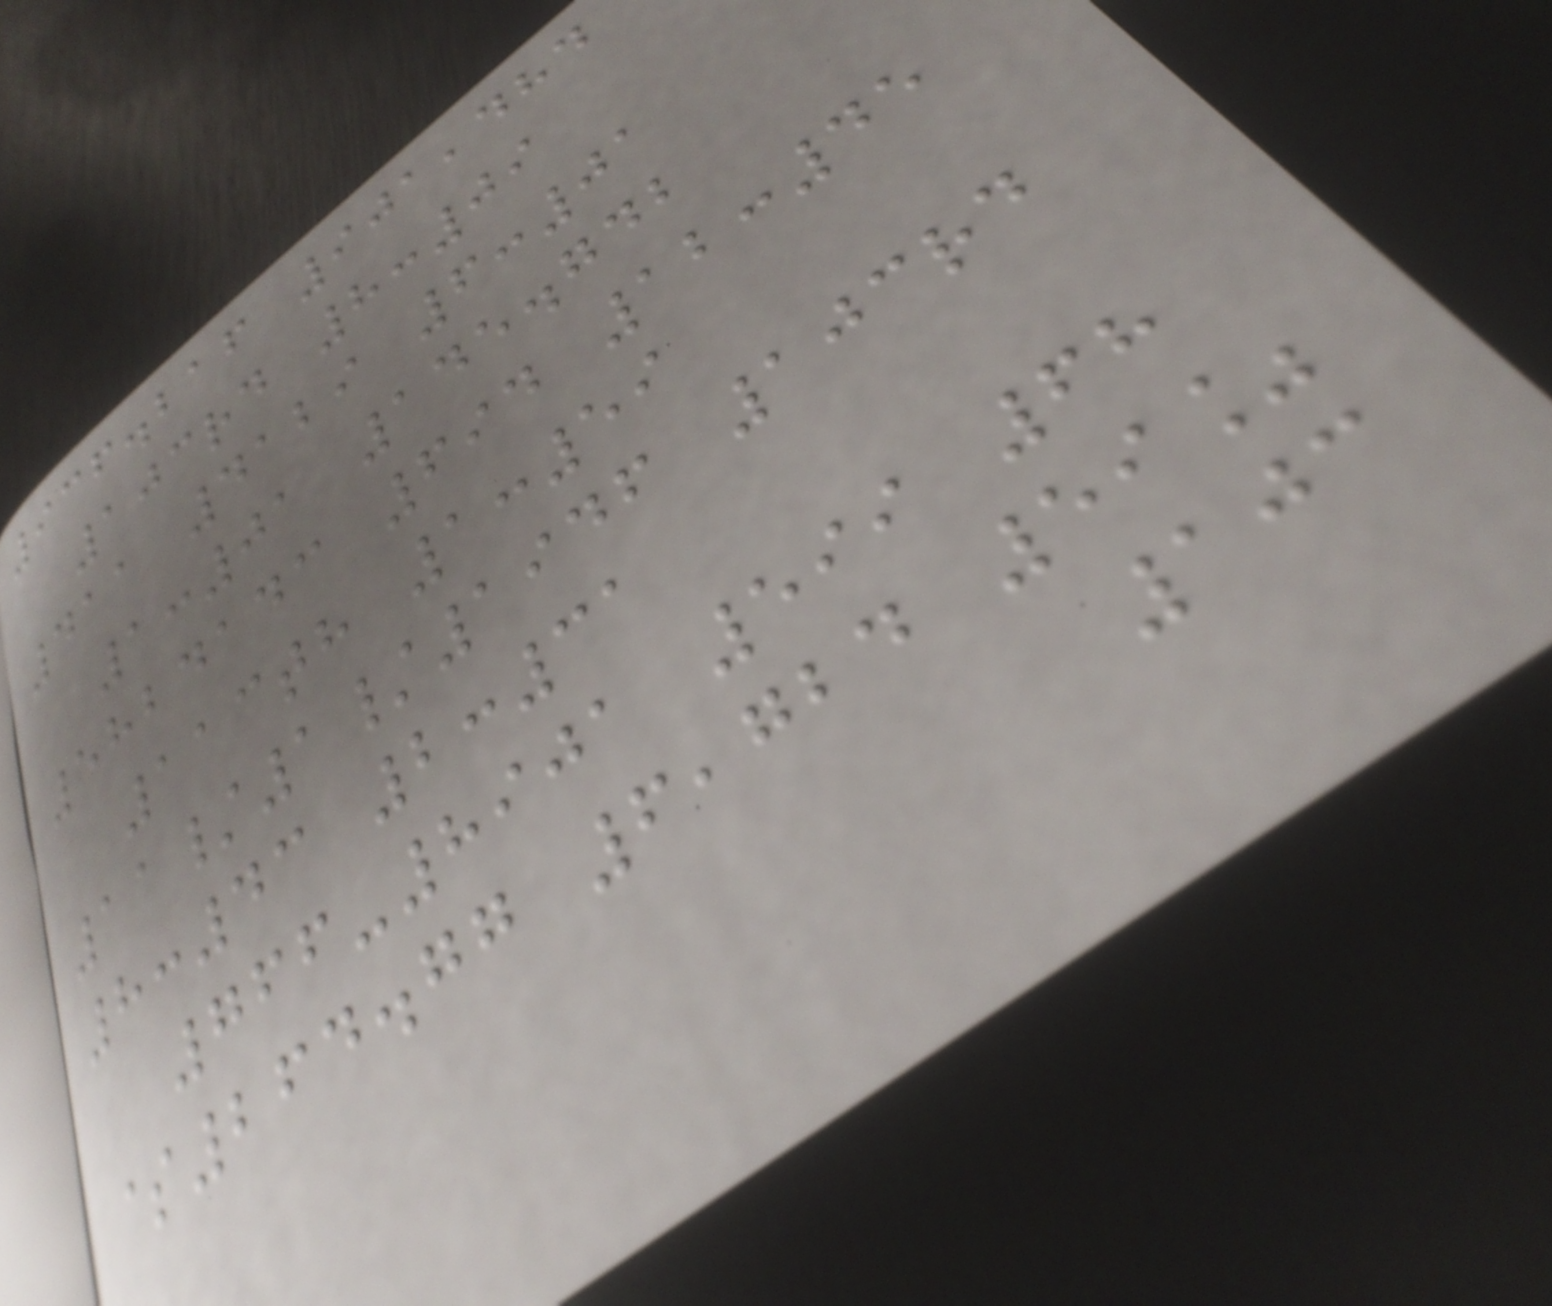936.216 901,484
103rd 8:09
411 4129 6:01
1:01 145.742
5824143 694 12:45
113th 1:59
11/1/1946 103rd
8:43 2:31
766-8901 599 68
$264.77 6,724 59%
103
